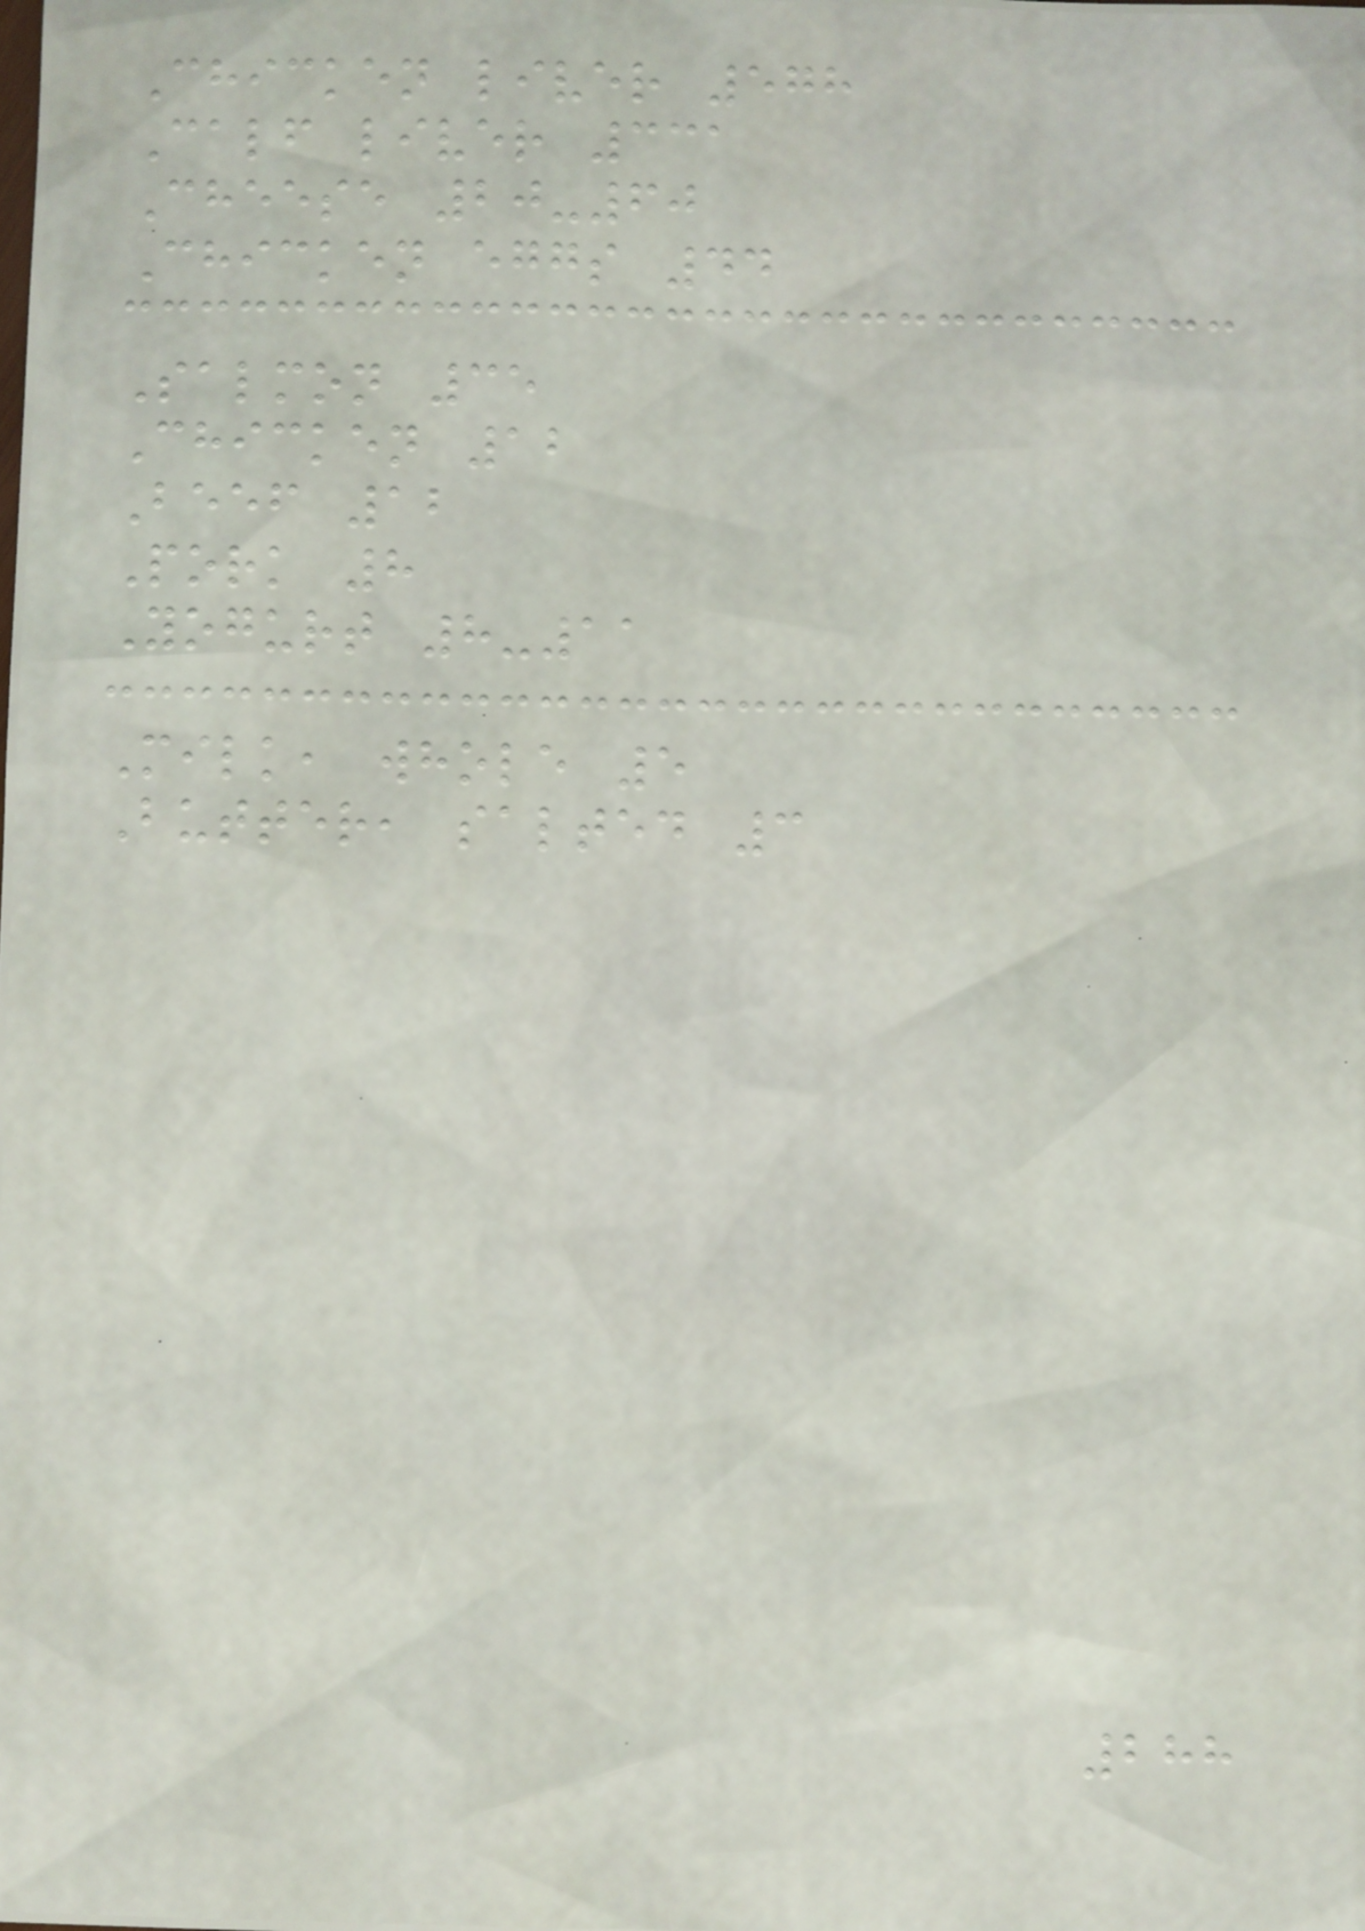Chicken liver 578
Calf liver 331
Cheese 20-60
Chicken eggs 44
Salmon 35
Chicken 12
Beef 12
Pork 8
Yogurt 8-11
Milk, whole 5
Butter, salted 3
288
